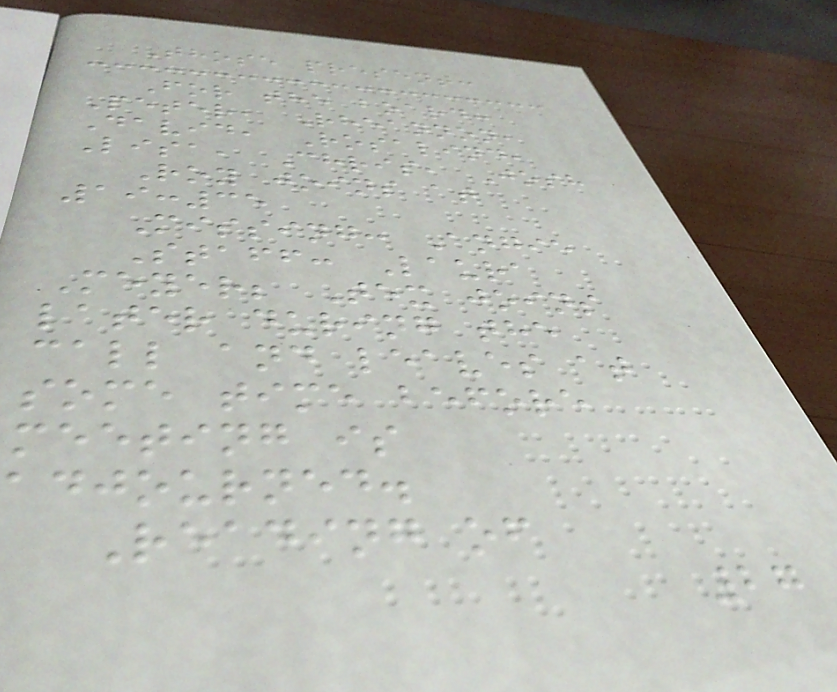Those present:
For the board:
Peter, Rheannon,
David, Rosalind,
Lisa, Chris, Josh
Roy joins at
19:35
Missing: Angie
Staff: Laura
Meyer; Tex joins
later during the
call and leaves at
some time before
meeting is
adjourned.
Reading of
27
